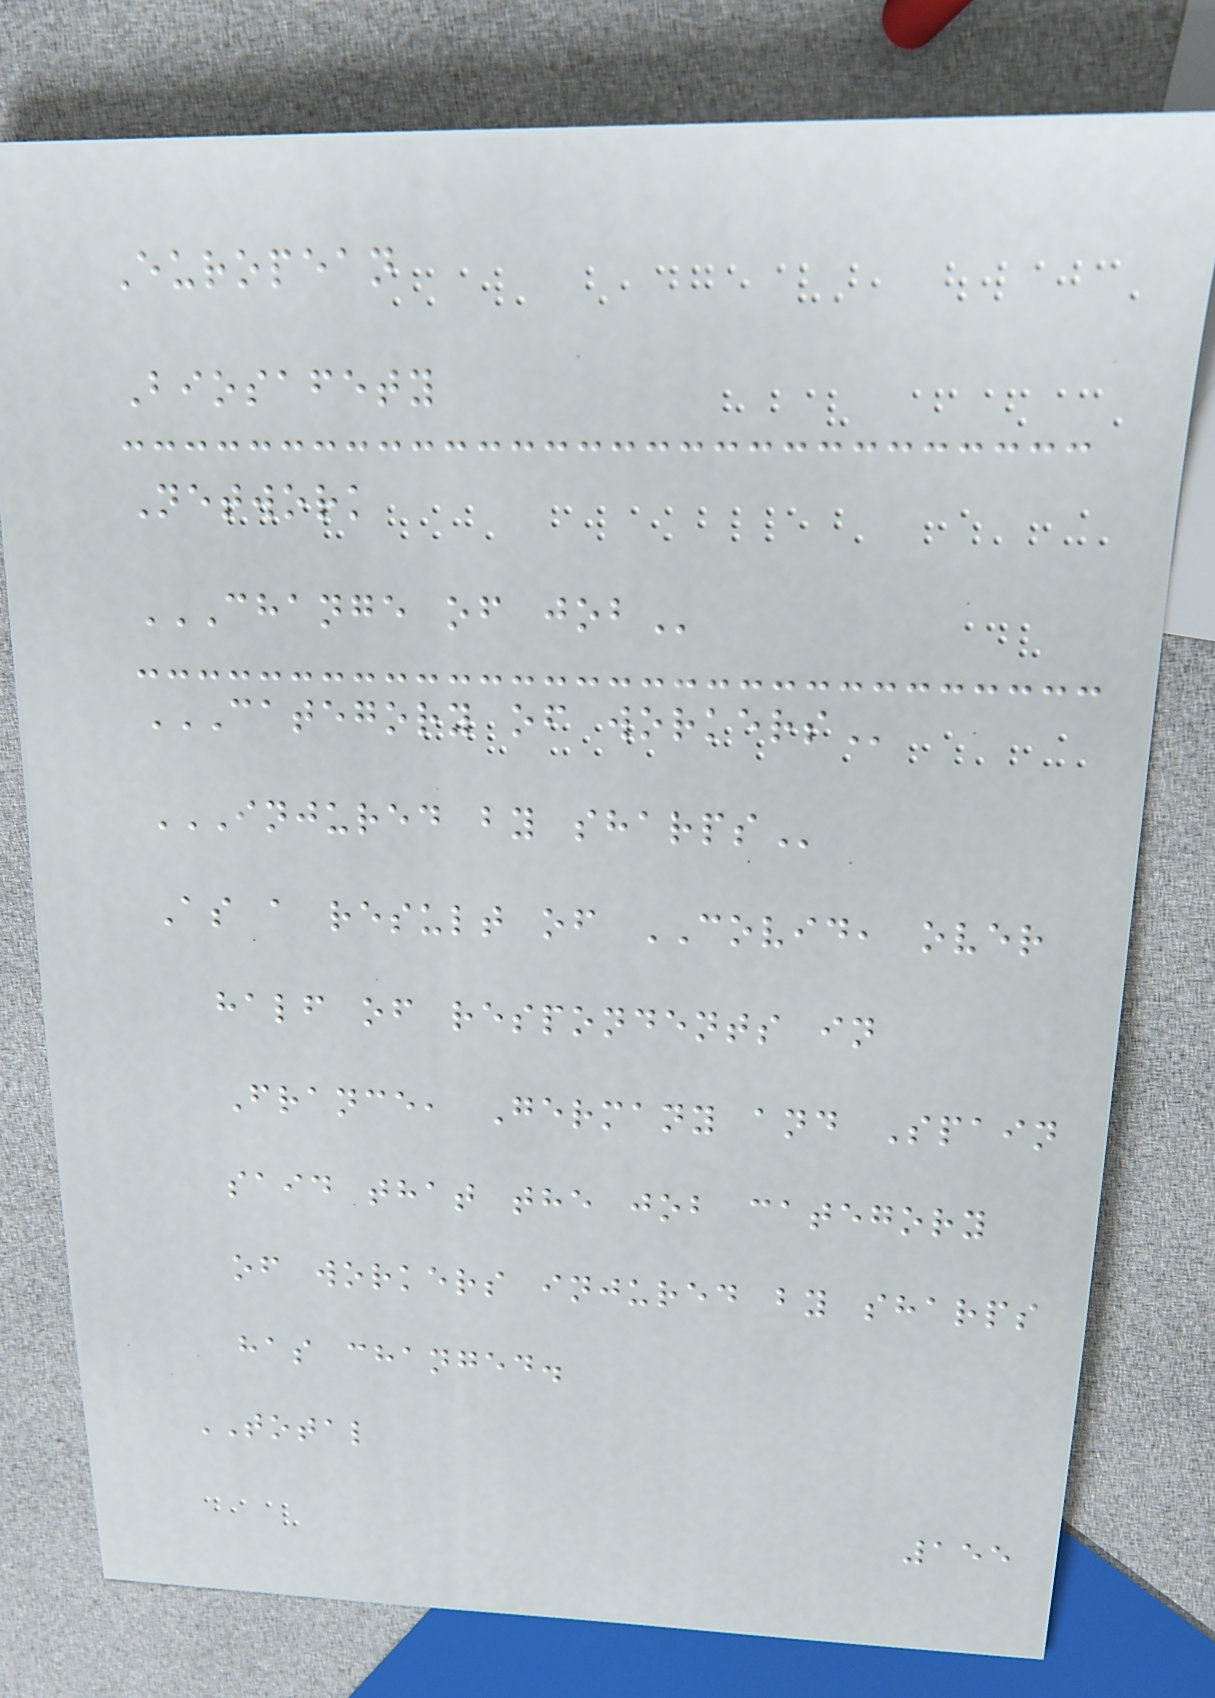European
Biosafety
Network
CHANGE OF JOB
CATEGORY OF WORKERS
INJURED BY SHARPS
As a result of COVID, over
half of respondents in
France, Germany and Spain
said that the job category
of workers injured by sharps
has changed.
TOTAL
155
